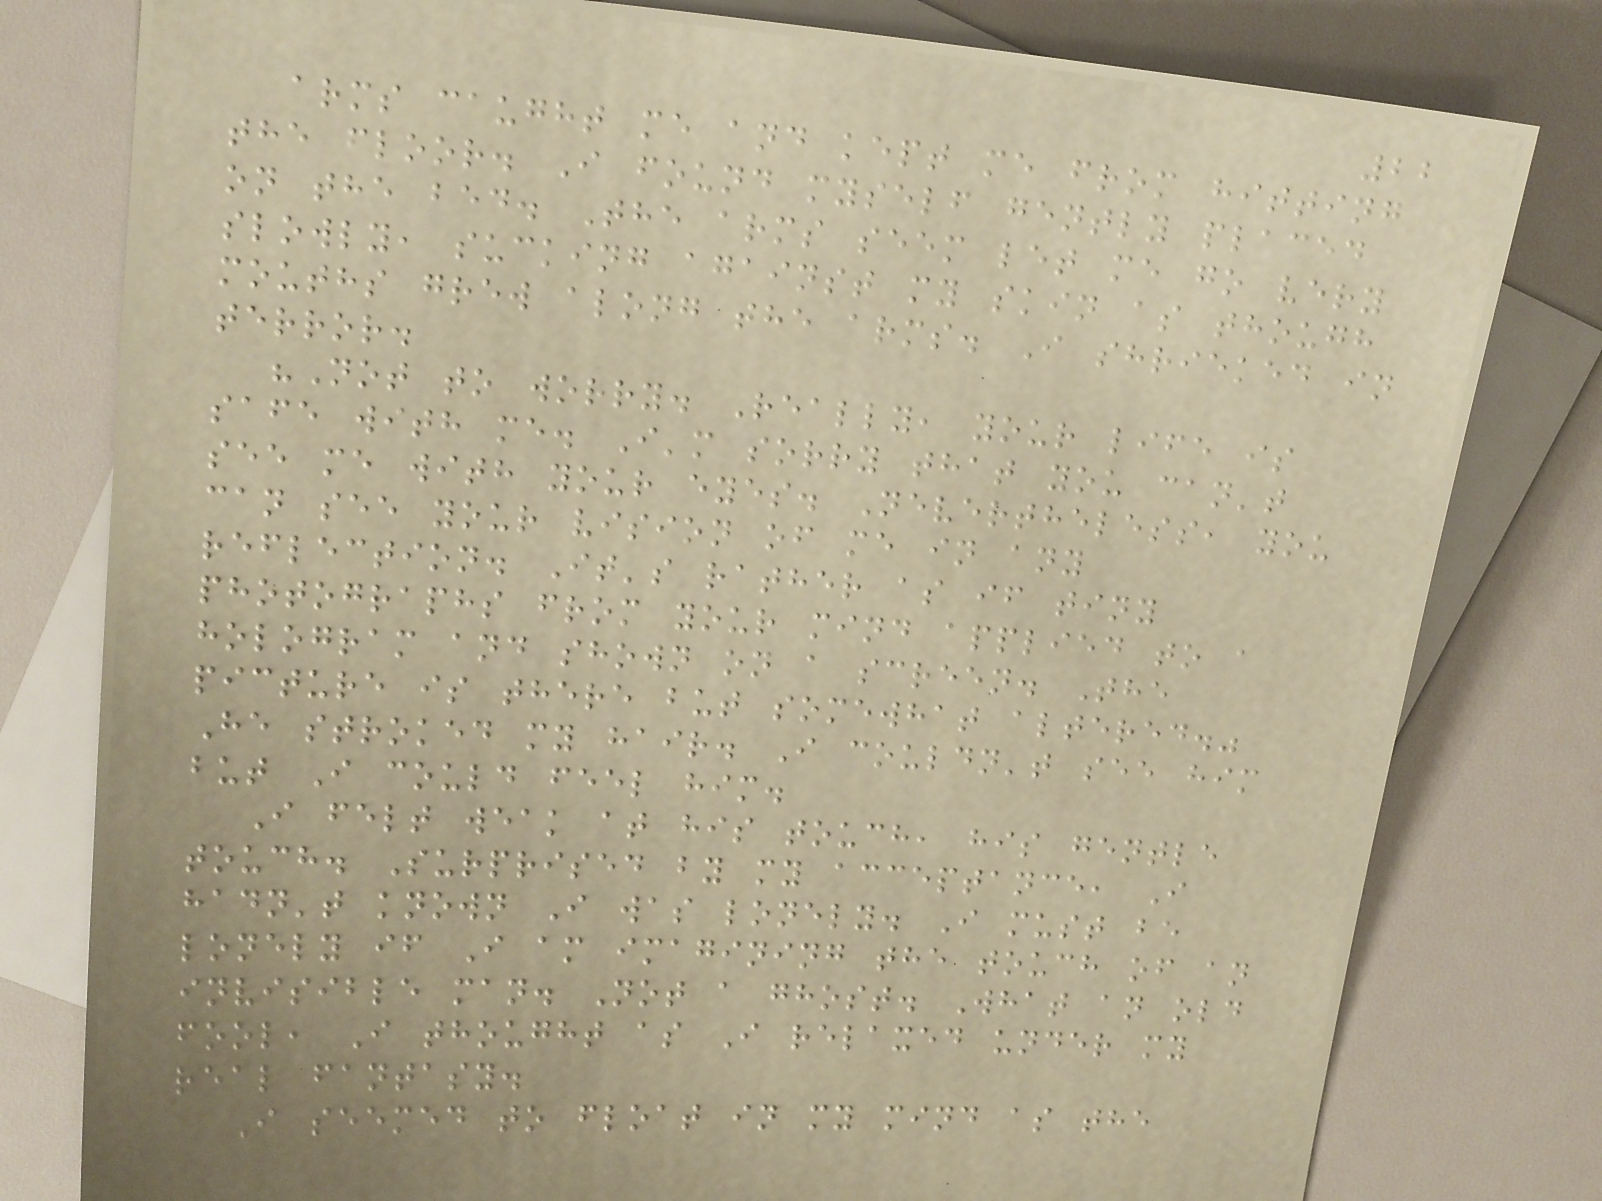22
arms caught me and kept me from hitting
the floor. I found myself gently placed
on the bed. The arms seem let me go very
slowly, sucking against my skin as though
mouths grew along the arms. I shrieked in
terror.
"Not to worry. Really, your life is
safe with me. I'm sorry that you can't
see me with your eyes. Nevertheless, you
can see your vision of me in any
reflection. It's rather as if tiny
photographs from your mind applied to a
hologram and shown on a screen. The
picture is there but somewhat altered."
He stroked my hair. I couldn't see him
but I could feel him.
I felt weak at his touch, his gentle
touch. Surprised by my acceptance, I
hadn't known I was lonely. I must be
lonely if I am imagining the touch of an
invisible man. Not a ghost. What an old
fool, I thought as I relaxed under my
real fantasy.
I seemed to float in my mind as the
